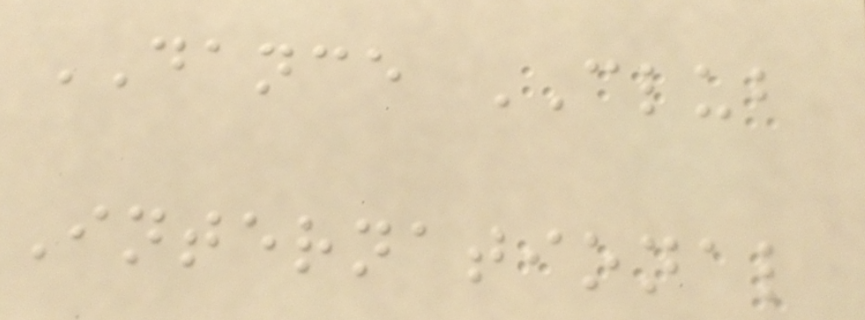DANCE CLUB
International
